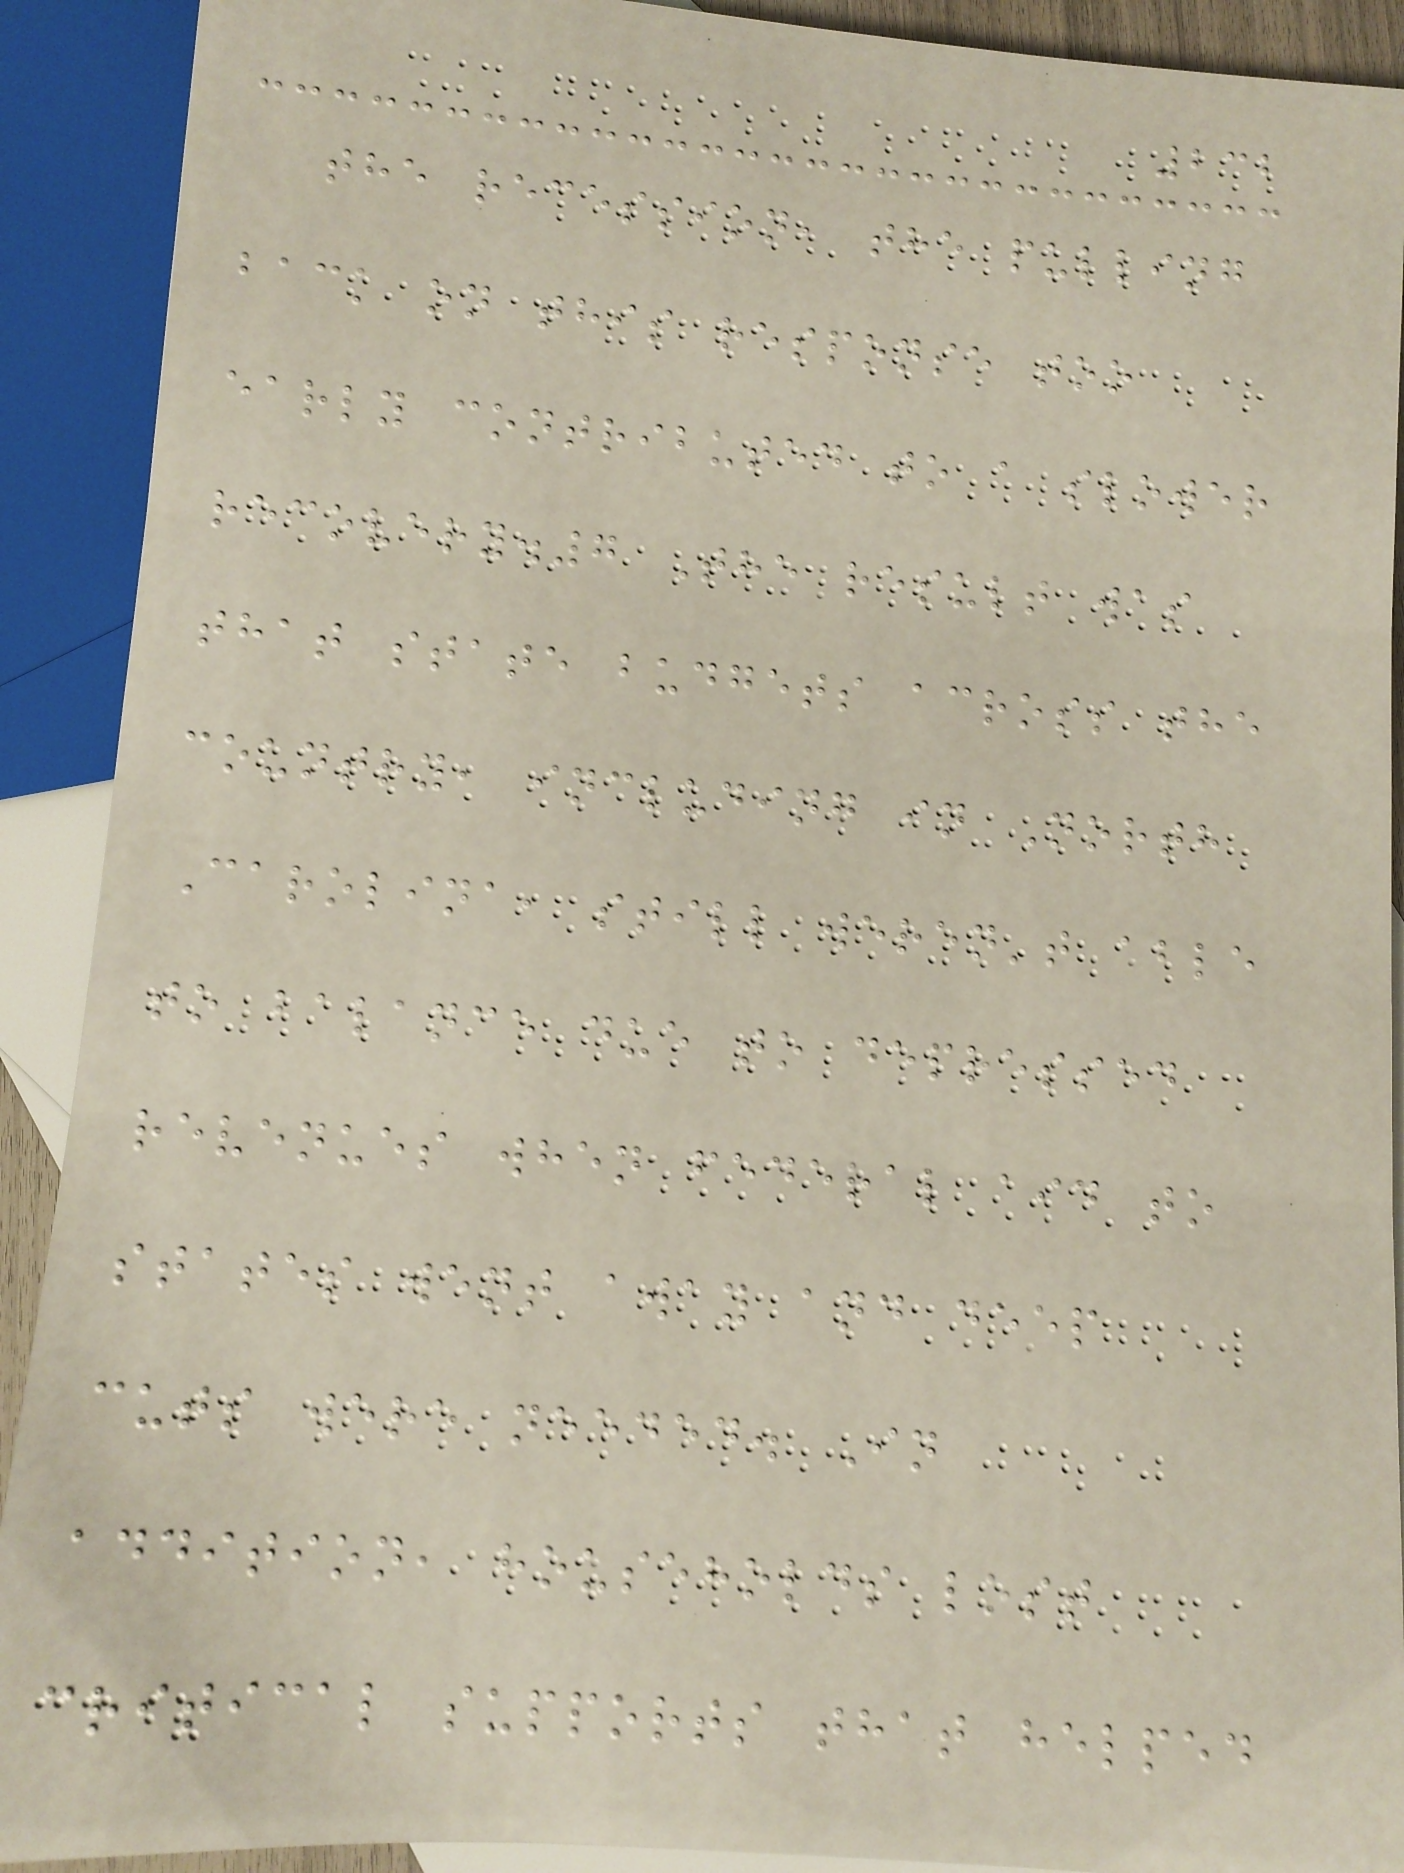232
the recession, the pulling
back on this response too
early contributed to a slower
recovery.7 The result was
that state budgets across the
country, including in North
Carolina, still weren't able
to balance due to depressed
revenues when federal aid to
states went away and deep
cuts were needed. In
addition, households lost
critical supports that helped
